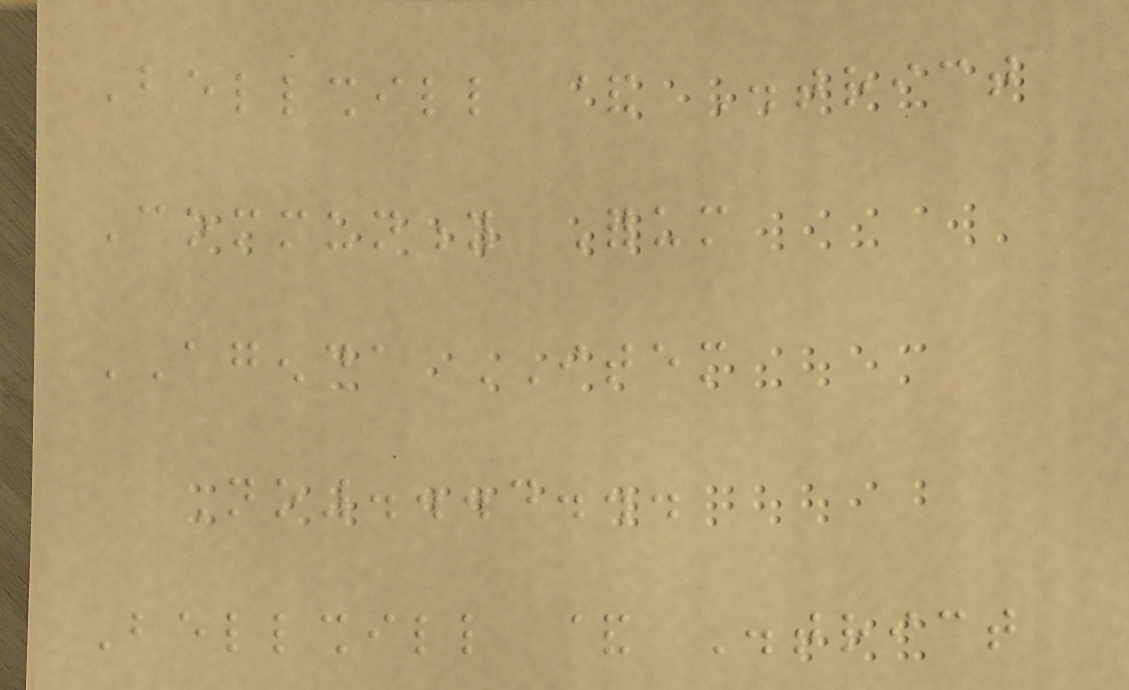Bellshill & District
Community Forum
AGENDA ITEM
No...4...
Bellshill & District
